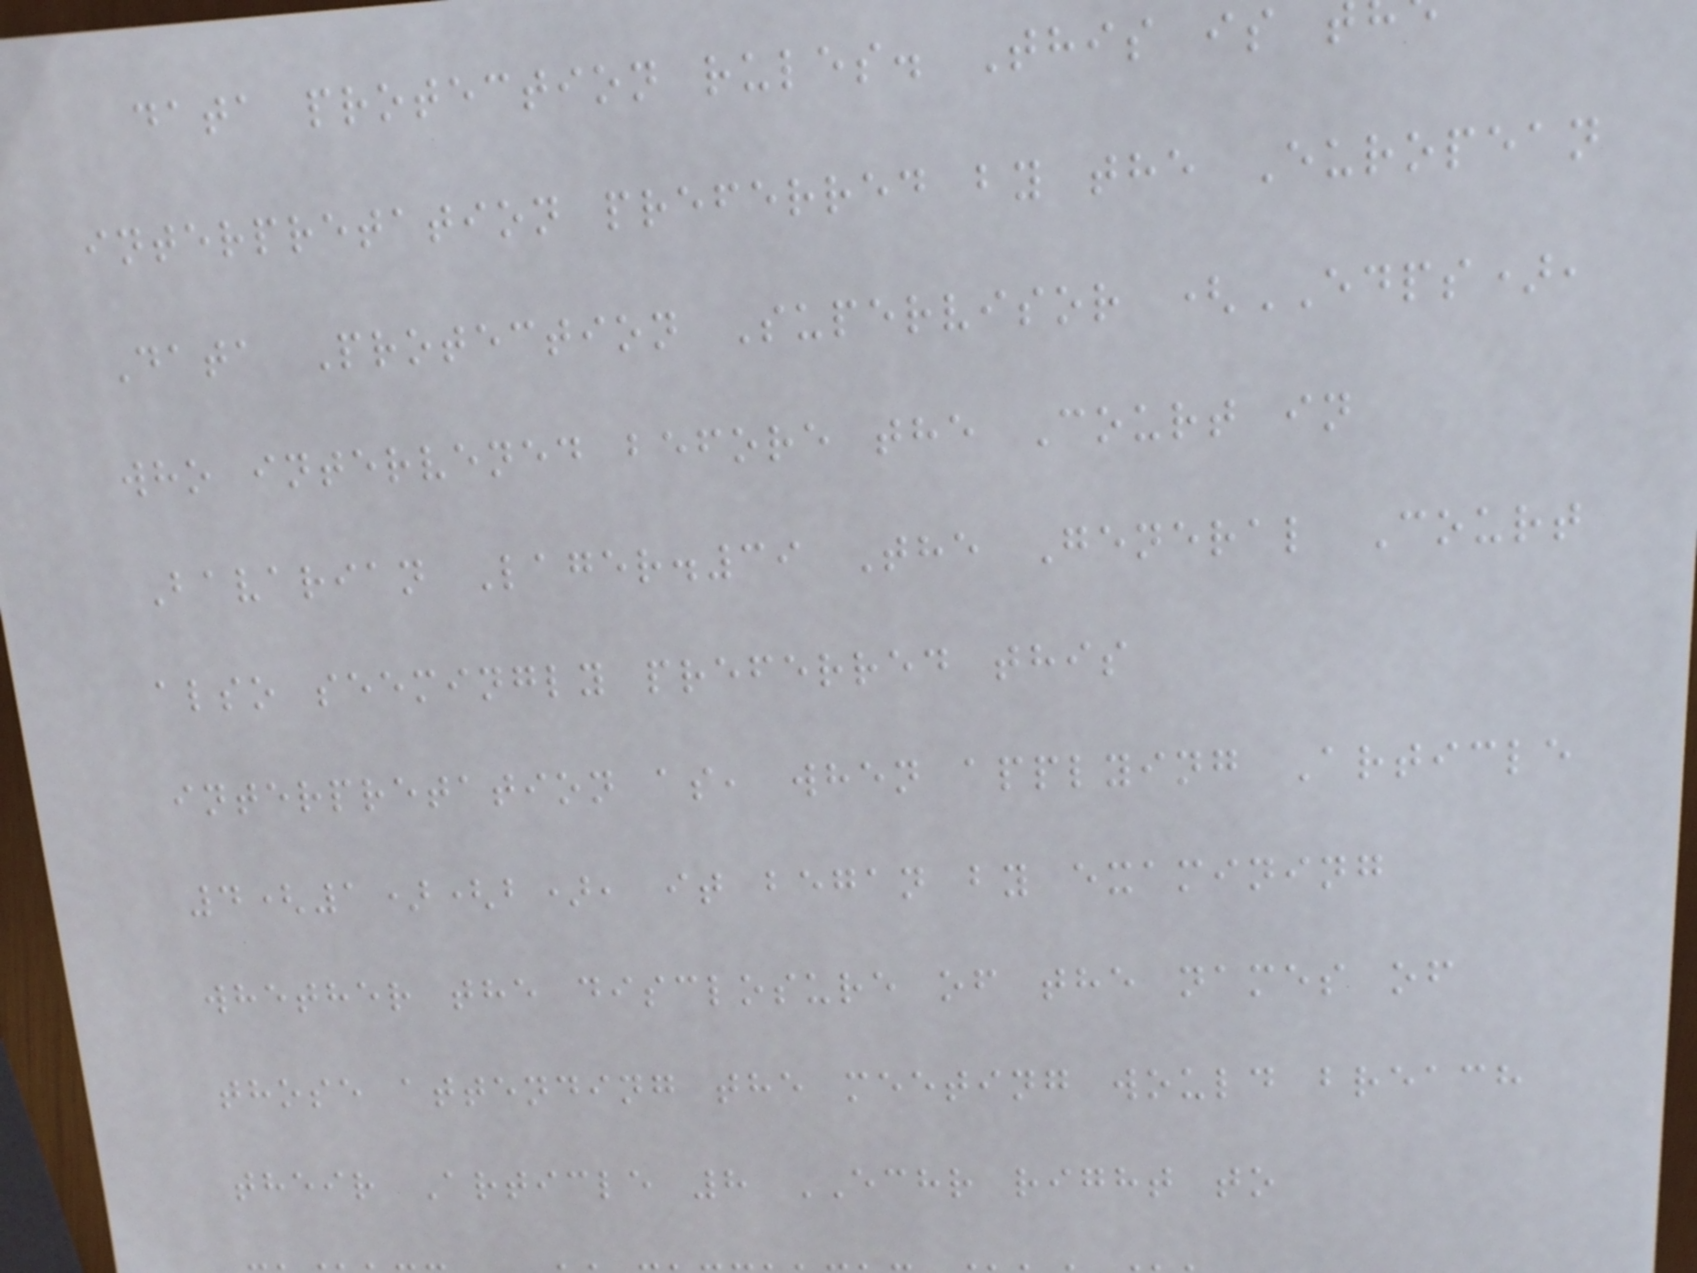data protection rules. This is
interpretation preferred by the European
Data Protection Supervisor (EDPS),
who intervened before the Court in
Bavarian Lager.39 The General Court
also seemingly preferred this
interpretation as, when applying Article
4(1)(b), it began by examining
whether the disclosure of the names of
those attending the meeting would breach
their Article 8 ECHR right to
